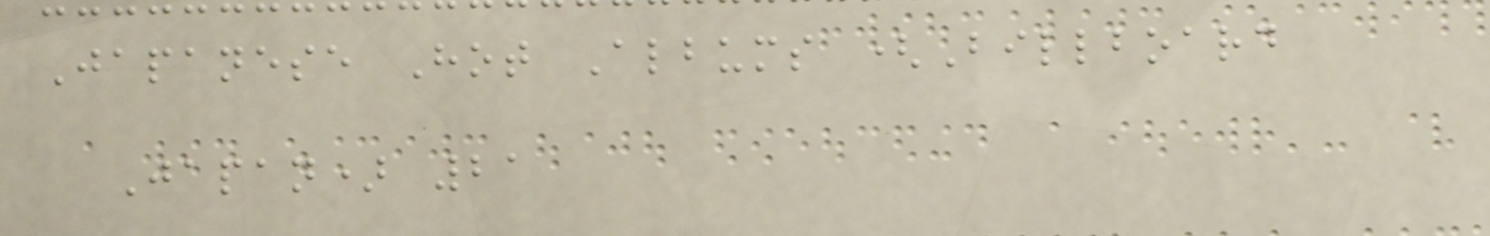Japanese Hot Albums (Billboard
Japan) 21
